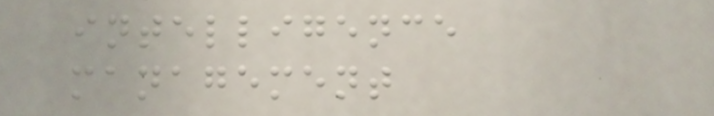intelligence
management
